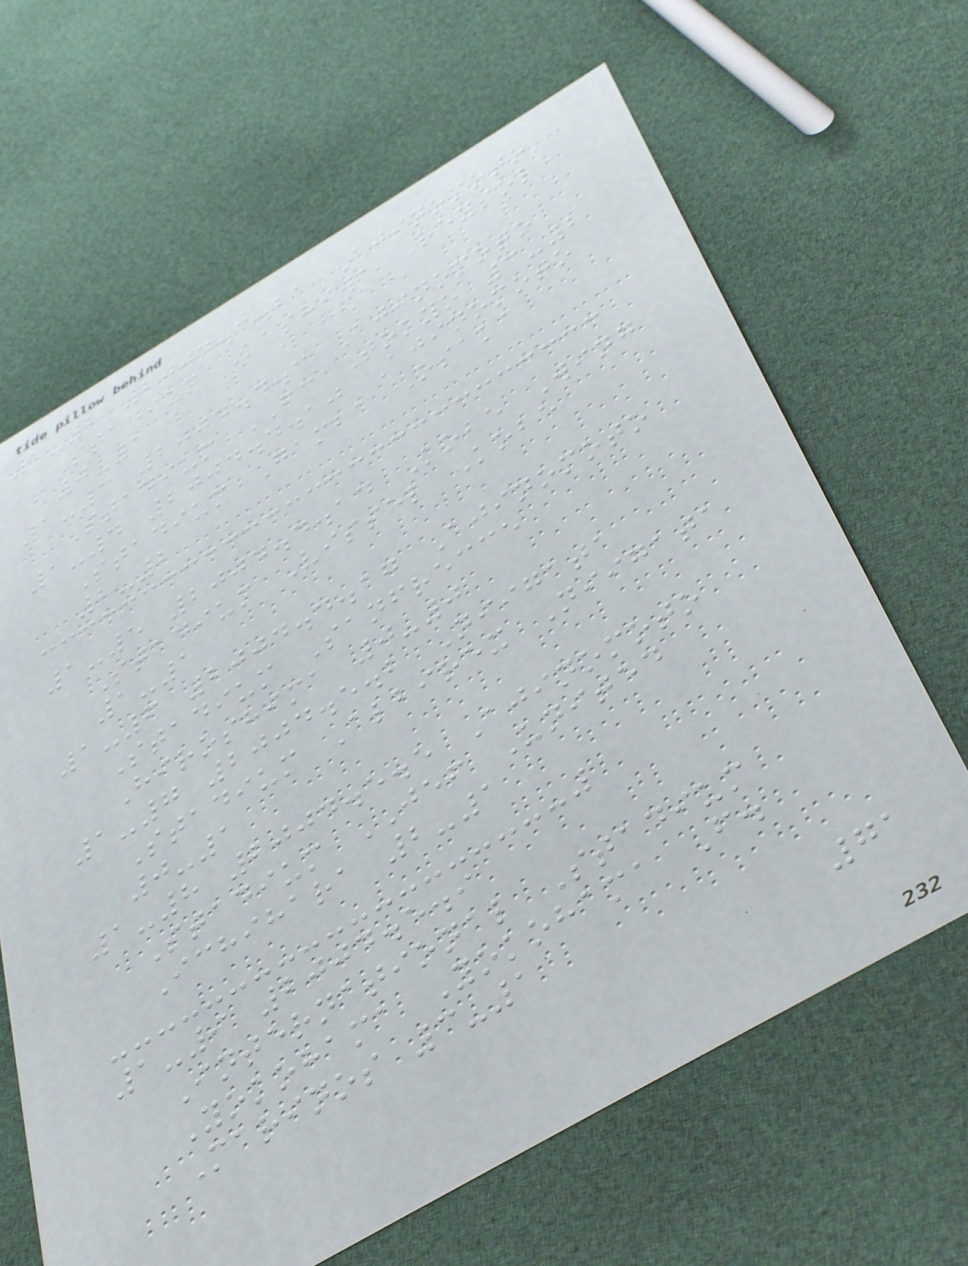1-2 2004.3.21 Ajinomoto
Stadium Kashiwa Reysol
0-1
1-3 2004.4.3 Ajinomoto
Stadium FC Tokyo 3-2
1-4 2004.4.10 Ajinomoto
Stadium Gamba Osaka
2-2
1-5 2004.4.14 Kobe Wing
Stadium Vissel Kobe
1-1
1-6 2004.4.17 Ajinomoto
Stadium Sanfrecce
Hiroshima 0-0
1-7 2004.5.2 Niigata
Stadium Albirex Niigata
0-1
1-8 2004.5.5 Ajinomoto
Stadium JEF United
Ichihara 2-1
1-9 2004.5.9
International Stadium
Yokohama Yokohama F.
Marinos 3-1
71
